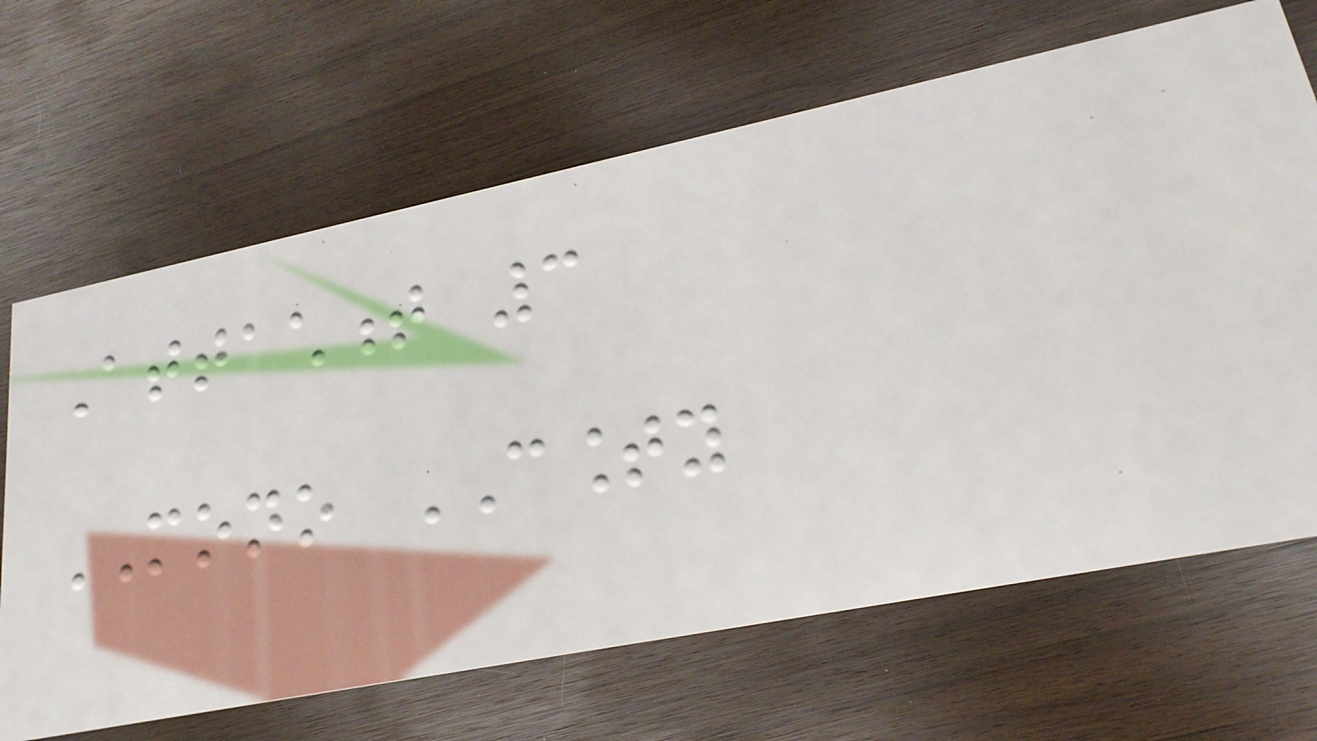Attachment 3
MONO COUNTY
